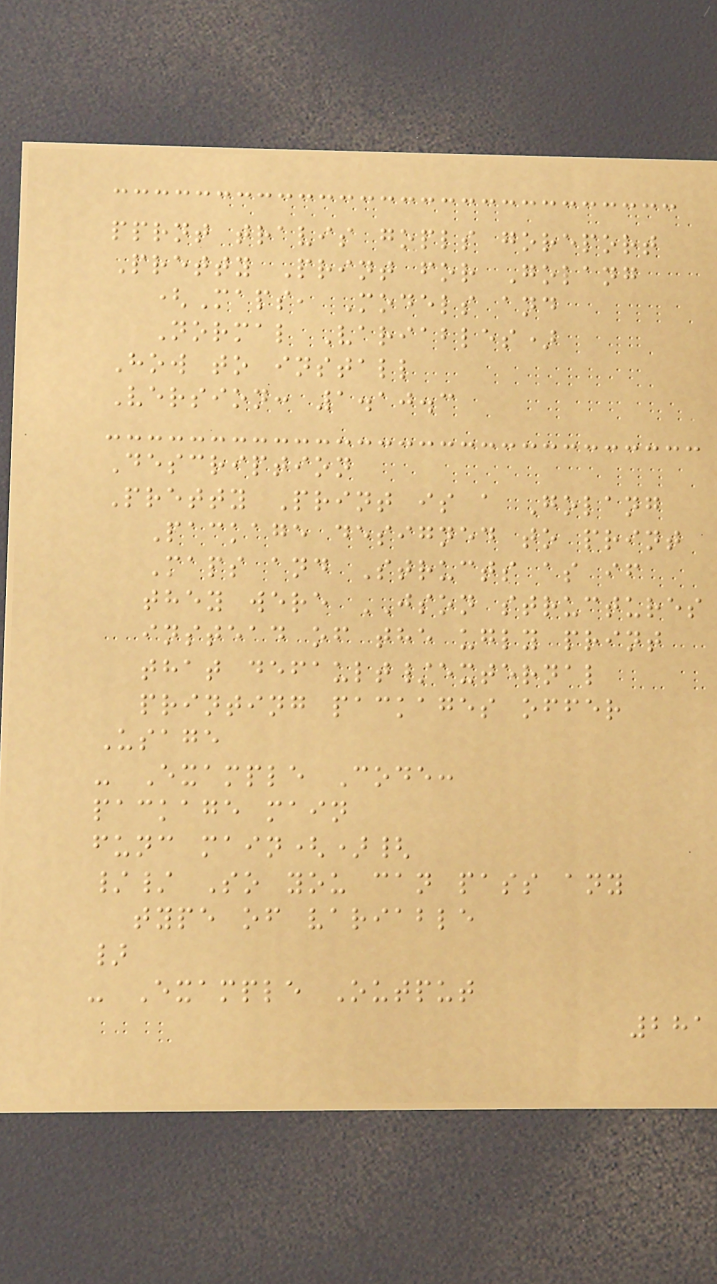pprnt travis gopls goreport
Pretty Print for Golang
(Maps, Models and
Normal Variables)
How to install
Version: 1.10.3
Description
Pretty Print is a Golang
Package designed to print
Maps and Structs as if
they were JSON structures
instead of the ugly print
that default/external
printing packages offer
Usage
- Example Code:
package main
func main(){
// So you can pass any
type of variable
}
- Example Output
281
